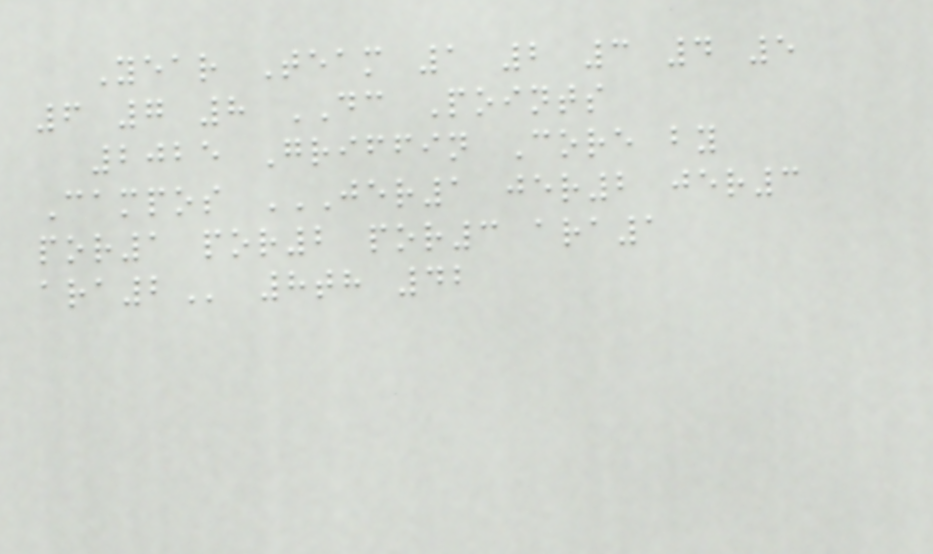Year Team 1 2 3 4 5
6 7 8 DC Points
2025 Griffin Core by
Campos JER1 JER2 JER3
POR1 POR2 POR3 ARA1
ARA2 8th 42
